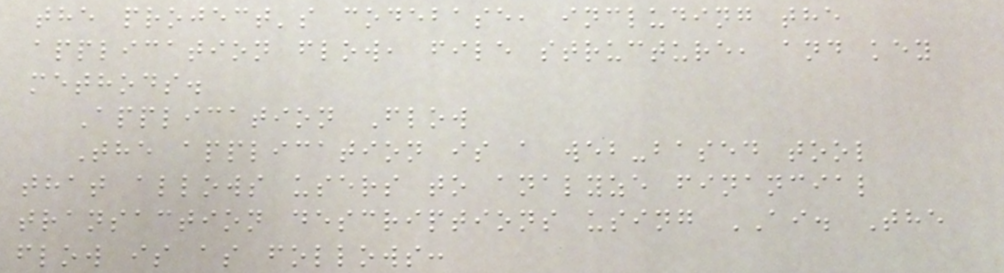the project's codebase, including the
application flow, file structure, and key
methods.
Application Flow
The application is a web-based tool
that allows users to analyze financial
transaction descriptions using AI. The
flow is as follows:
